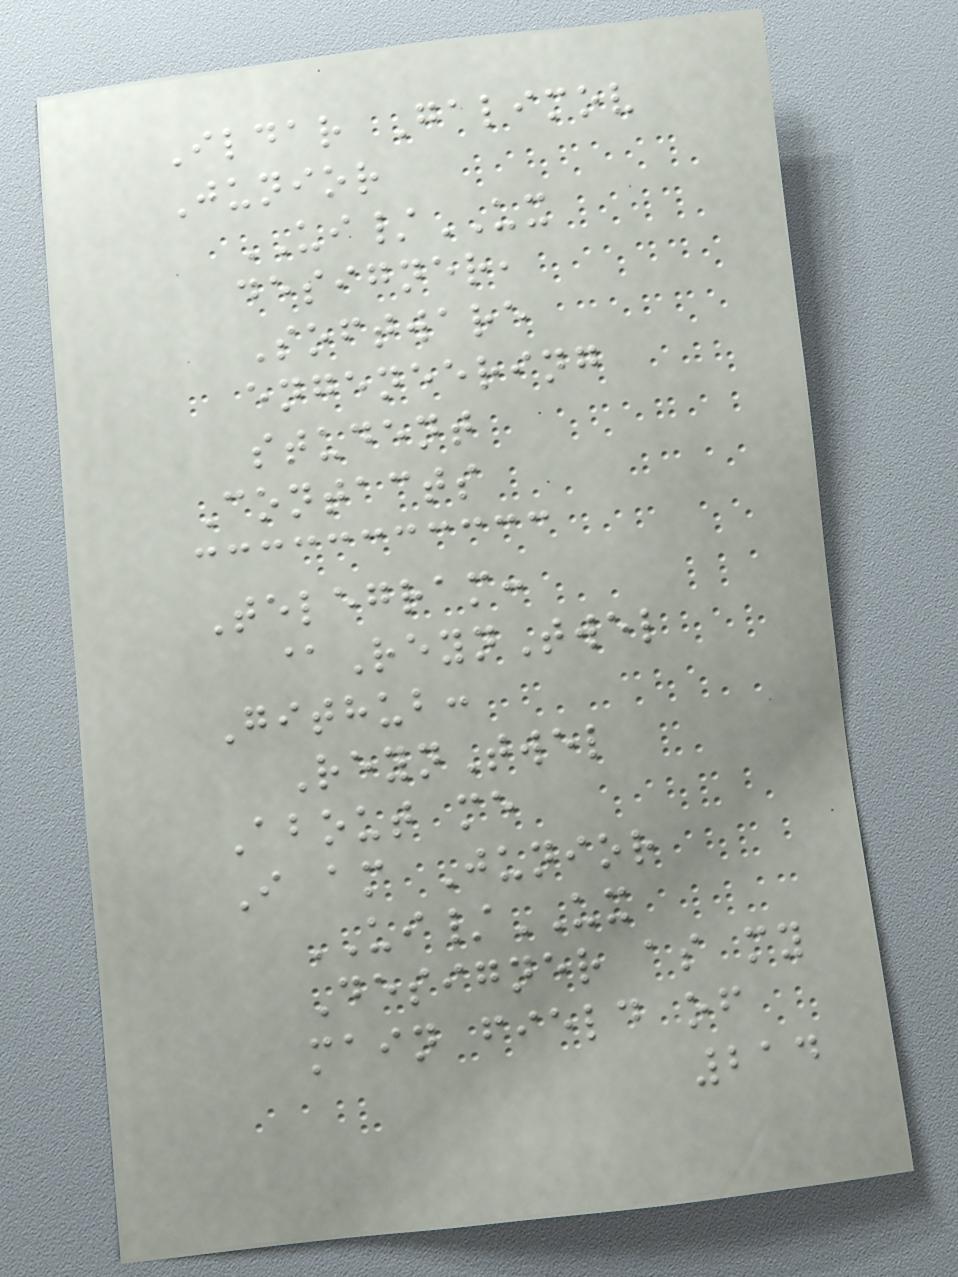Ildar Galimov
Junior
UI/UX
designer,
Software
engeneering
student
Contacts
Telegram:
@ReynTwel
Github:
ReynTwel
About me
I am Junior
UI/UX
Designer as my
main field of
214
